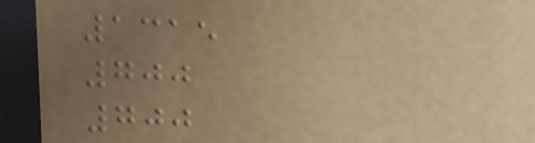1315
700
700
